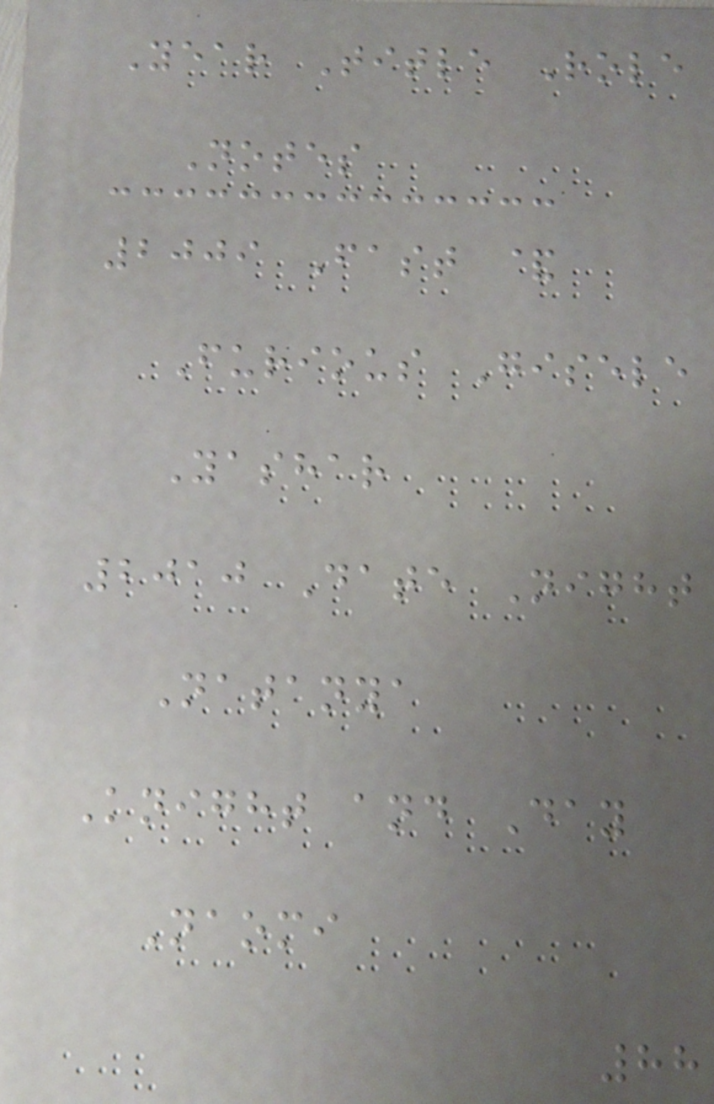Year Title Role
Notes
2009 Fast &
Furious Gisele
Yashar
2010 Date Night
Natanya
Knight and Day
Naomi
88
